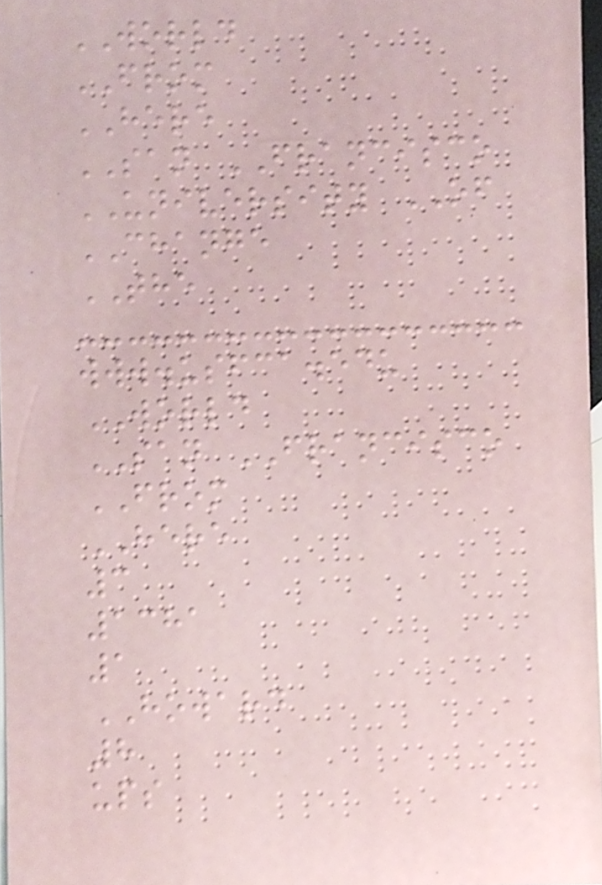WORLD
FROM
HERE
SAN FRANCISCO
UNIVERSITY OF
CHANGE
THE
www.usfca.edu
WORLD
SAN FRANCISCO
FROM
HERE
3
1381
1
HOWARD
8
ups
